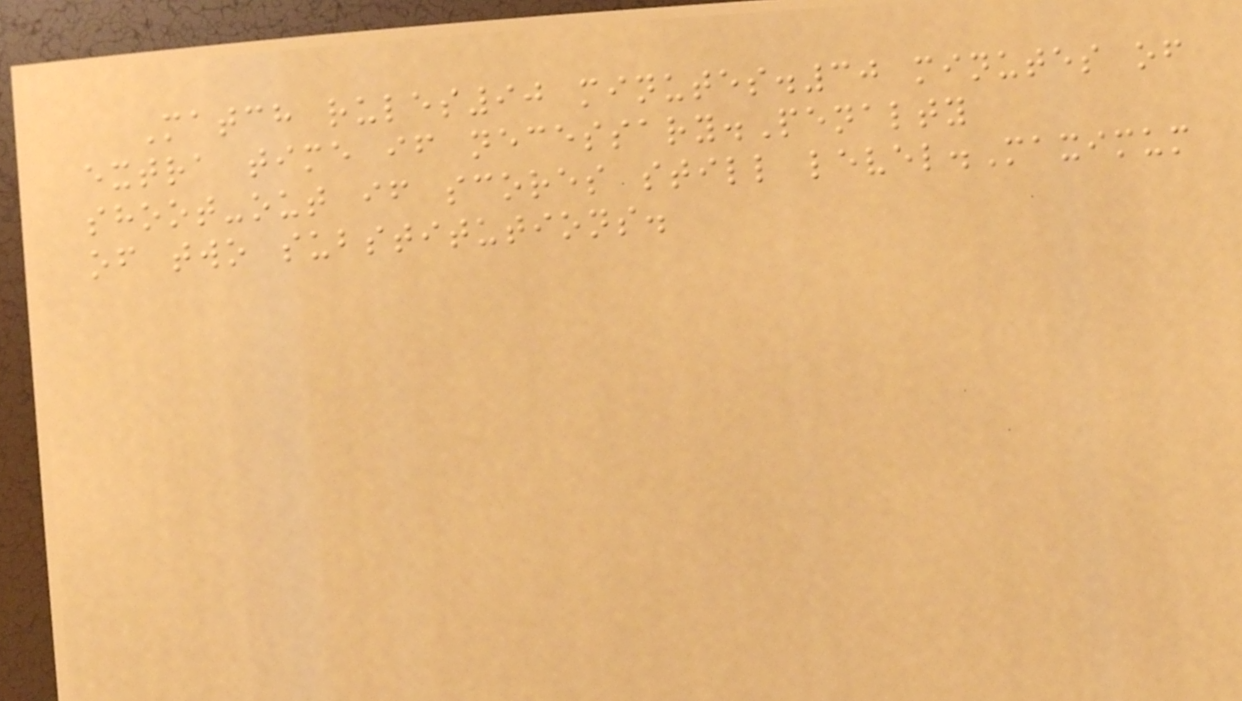Match rules90 minutes.30 minutes of
extra time if necessary.Penalty
shoot-out if scores still level.Maximum
of two substitutions.
